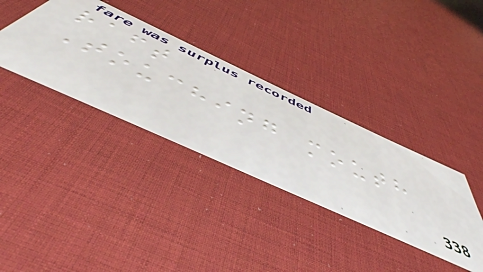raft
Touching mouth
